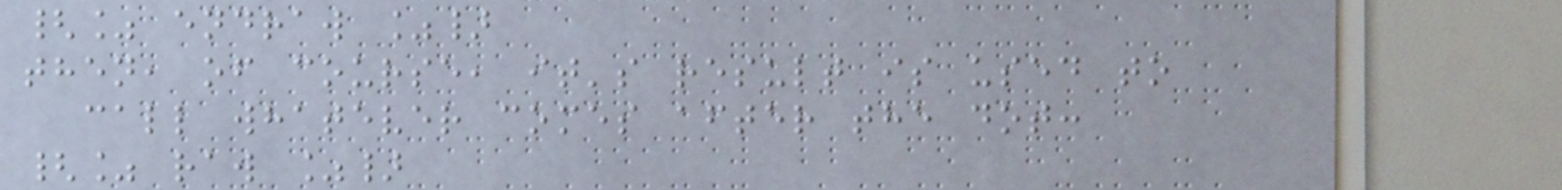{% endraw %}
then, of course, it's result is used to
call whatever comes after the dot:
{% raw %}
